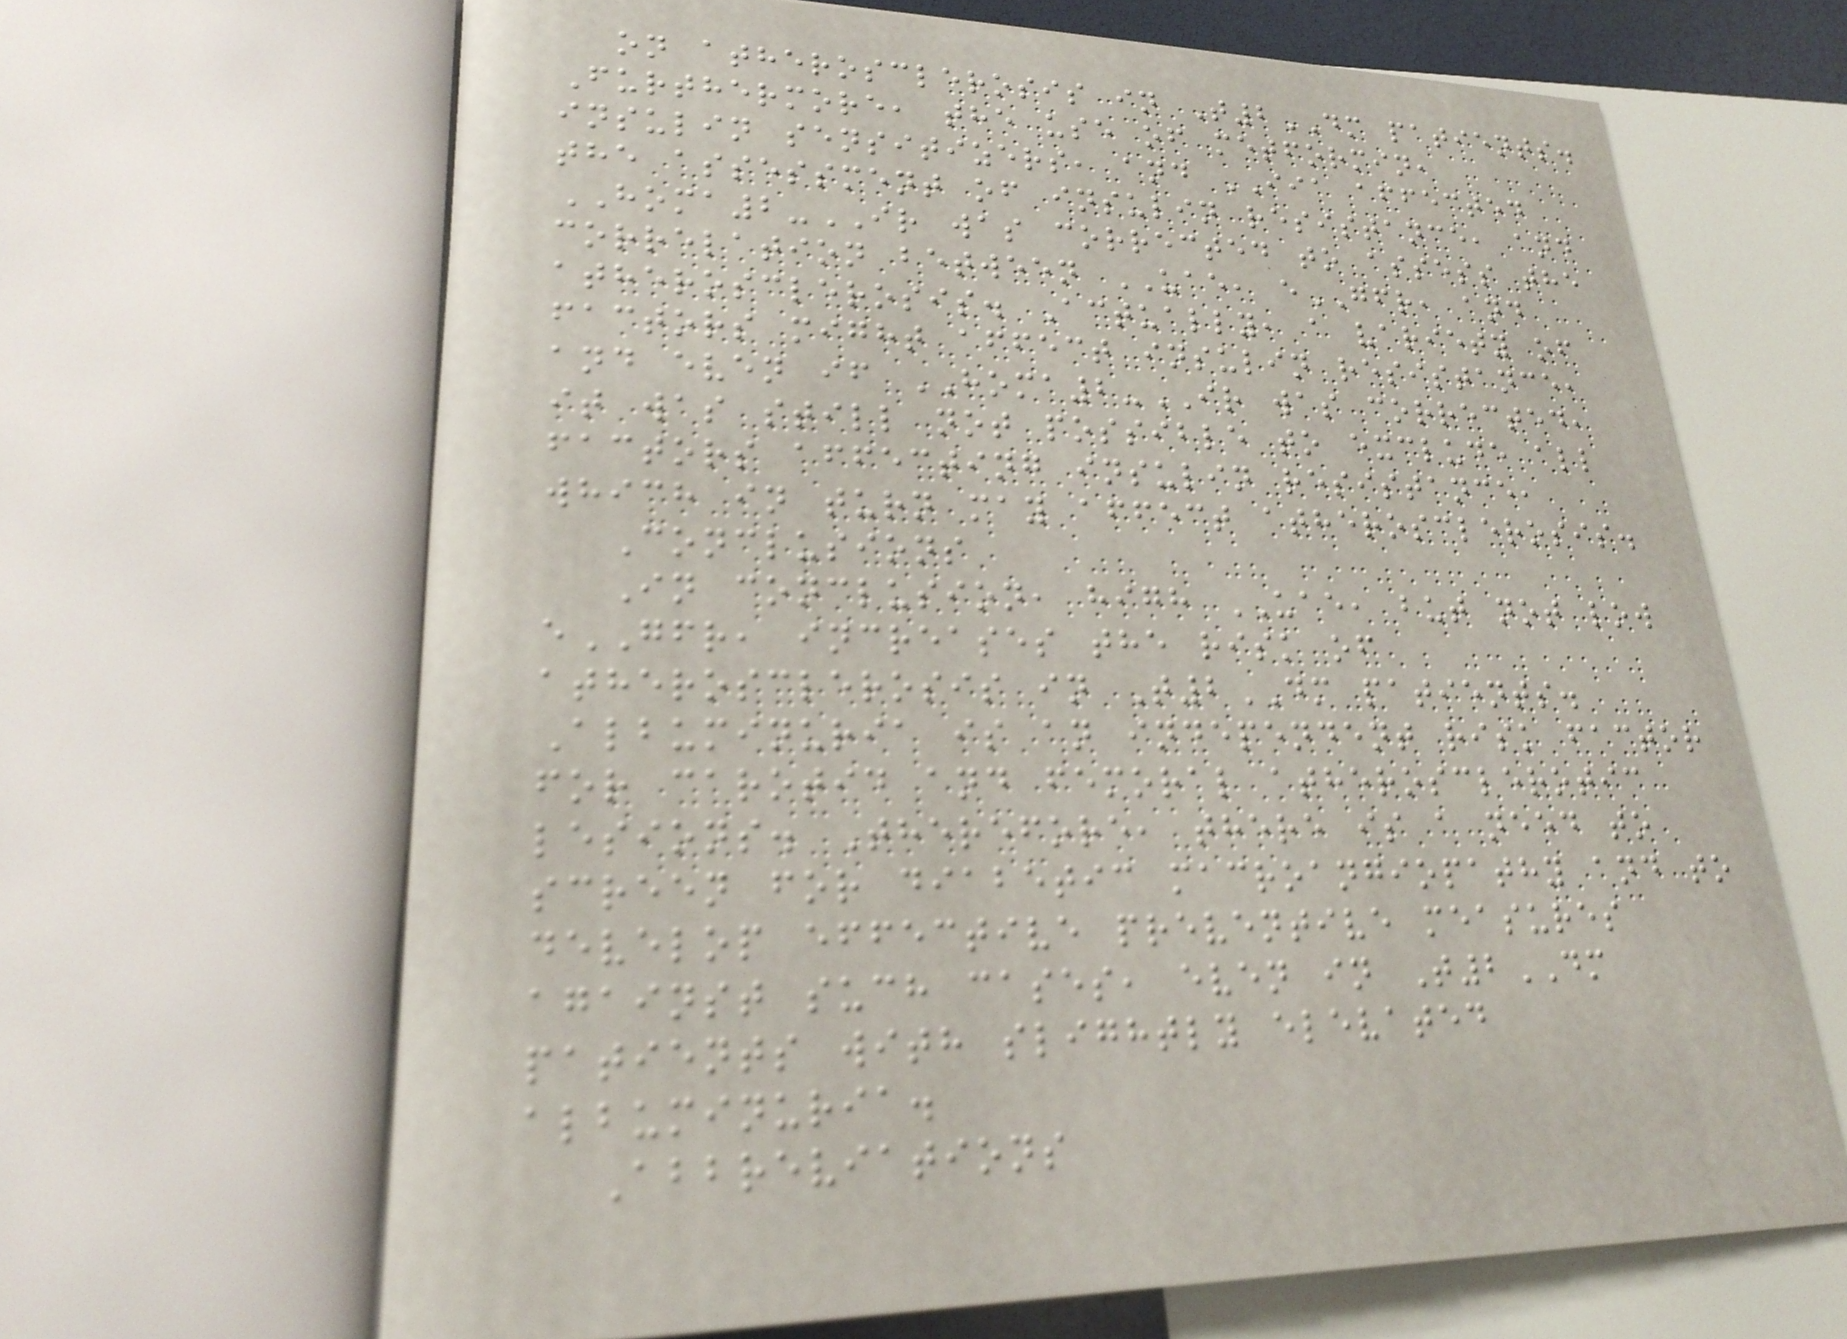on atherosclerosis in T2DM patients.
Furthermore, the use of metformin,
insulin sensitizers, and IIA affected
the assessment of insulin resistance, and
HOMA2-IR was corrected to assess the
correlation between UAE, eGFR, and
atherosclerosis. Actually, a variety of
factors might affect insulin resistance,
and even if HOMA2-IR was corrected,
it was still not possible to exclude all
factors affecting insulin resistance,
which in turn may affect atherosclerosis.
Conclusions
In conclusion, high UAE, but not low
eGFR, increases the risk of
atherosclerosis in T2DM patients.
Albuminuria is an independent risk factor
for carotid and femoral atherosclerotic
lesions. Therefore, there is a need to
screen for diabetic macroangiopathy and to
develop effective preventive measures
against such cases, even in T2DM
patients with slightly elevated
albuminuria.
Abbreviations
